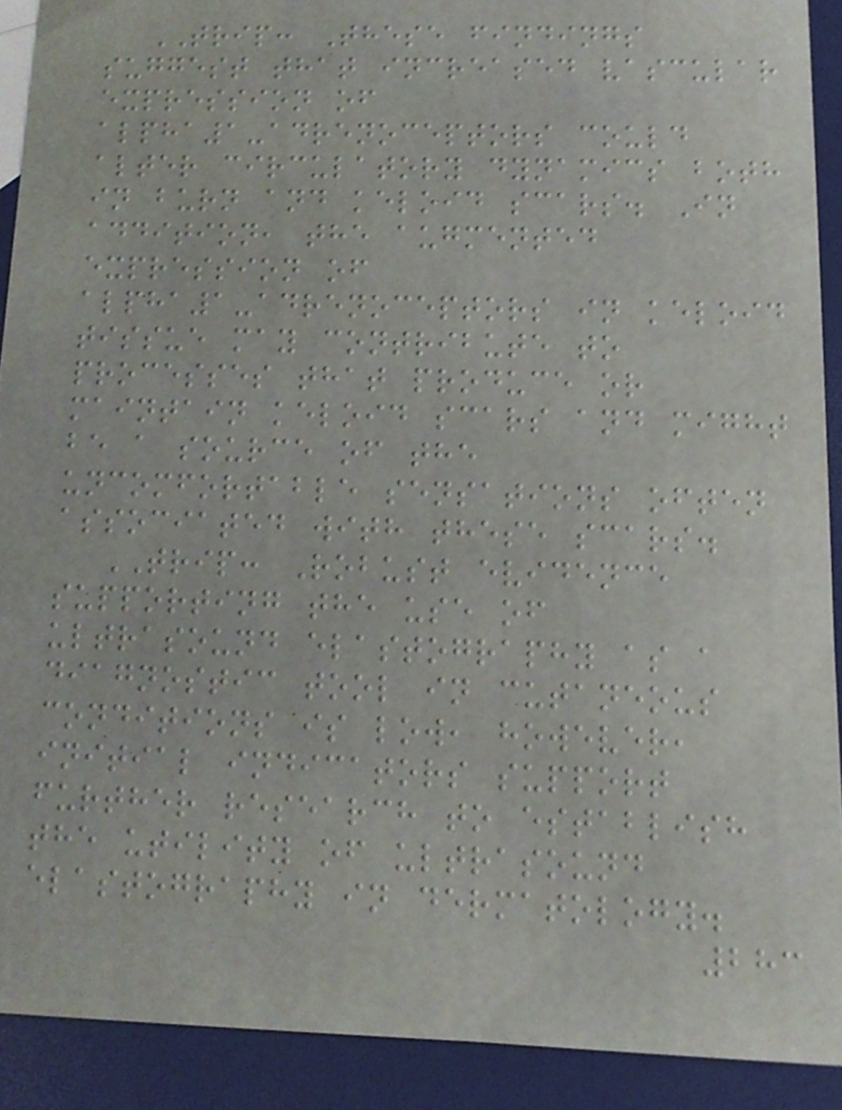TRIP: These findings
suggest that increased vascular
expression of
alpha1-adrenoceptors could
alter circulatory dynamics both
in burn and keloid scars. In
addition, the augmented
expression of
alpha1-adrenoceptors in keloid
tissue may contribute to
processes that produce or
maintain keloid scars and might
be a source of the
uncomfortable sensations often
associated with these scars.
TRIP: Robust evidence
supporting the use of
ultrasound elastography as a
diagnostic tool in cutaneous
conditions is low, however,
initial indicators support
further research to establish
the utility of ultrasound
elastography in dermatology.
283
